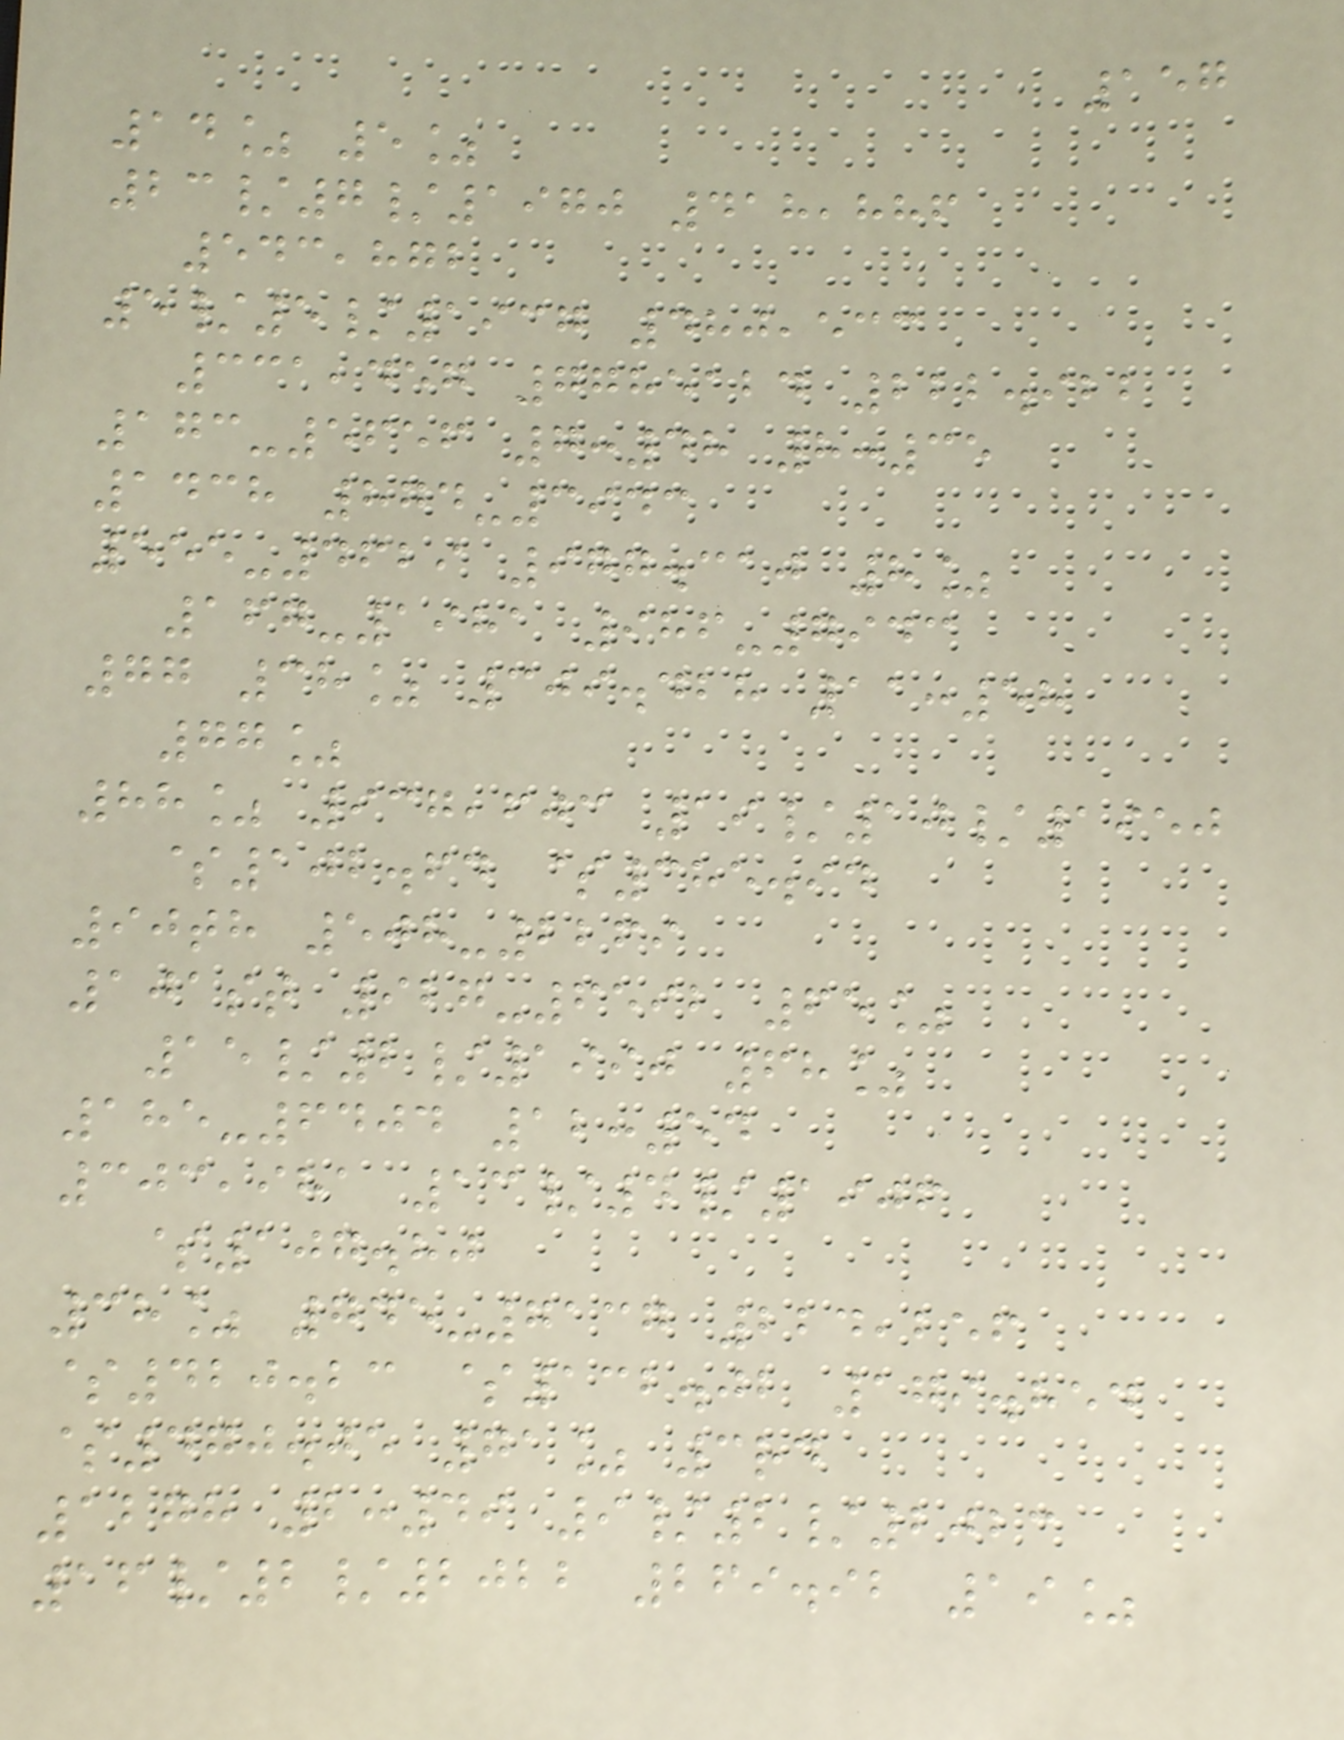157
14% 5%
23/7/1970 418,886
543,872
5/5/1937 480,533
331,457 7785124 222.922
173-5656 7:48 8:35
1438 874-3943
555-4629 977.310 8%
167-1981 986-7943
77 38% 309.428 11:58
77%
88% 937,603 19/10/1950
$102.64 $385.94
90th 508-2269
101st 927-6592 65%
15/2/1990 68%
185-6404 12:54
303,981 13/4/1906
$107.80
38% 745-7137 224,256
$420.23 $132.02 179.854
$470.05 71% 3rd
1278 2:49 9/2/2023
16/2/2022 269.92 19%
